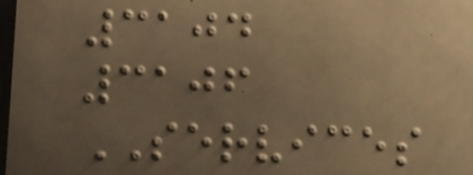3104
3106
SERVICES
